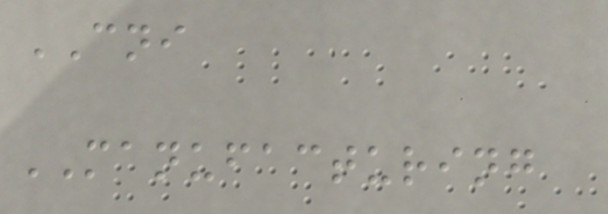CNI
MANUFACTURING
